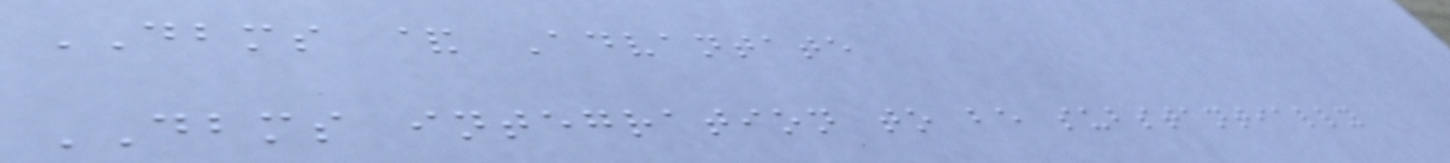DBMS & Advantate
DBMS integration to be substantially
